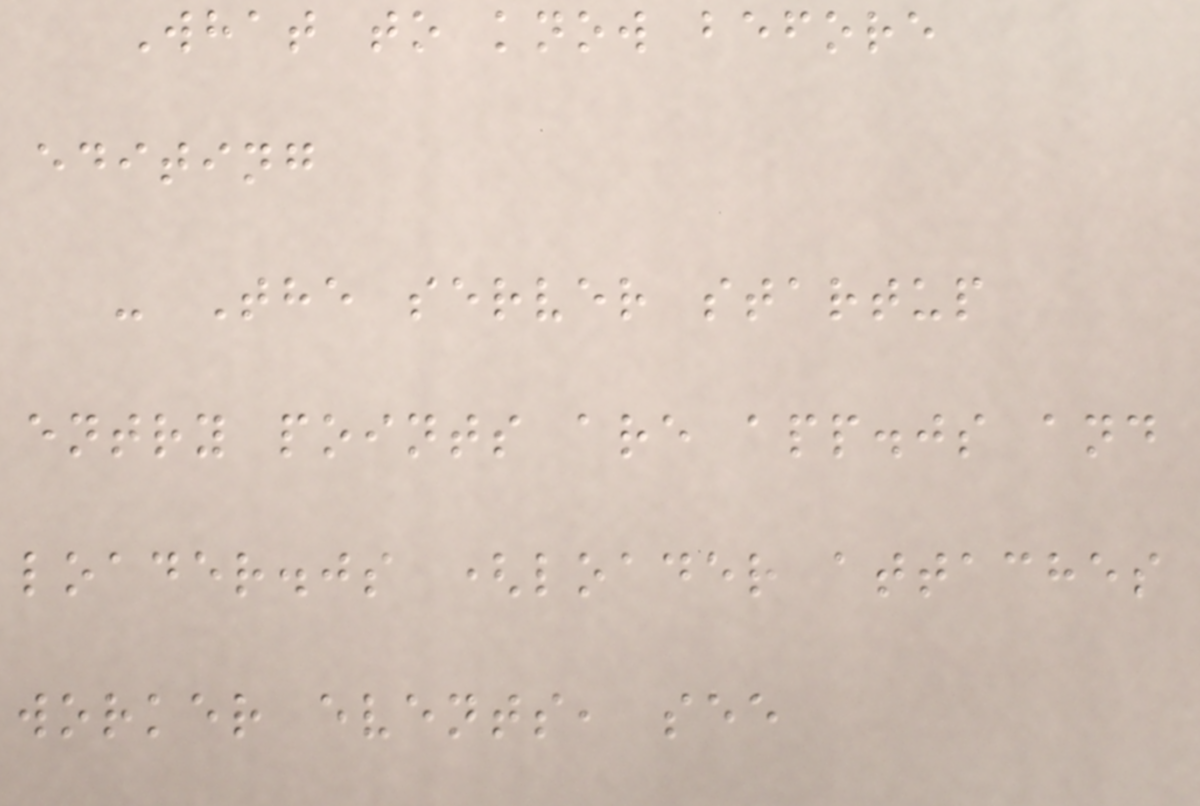What to know before
editing
- The server startup
entry points are app.js and
loader.js (loader attaches
worker events, see
